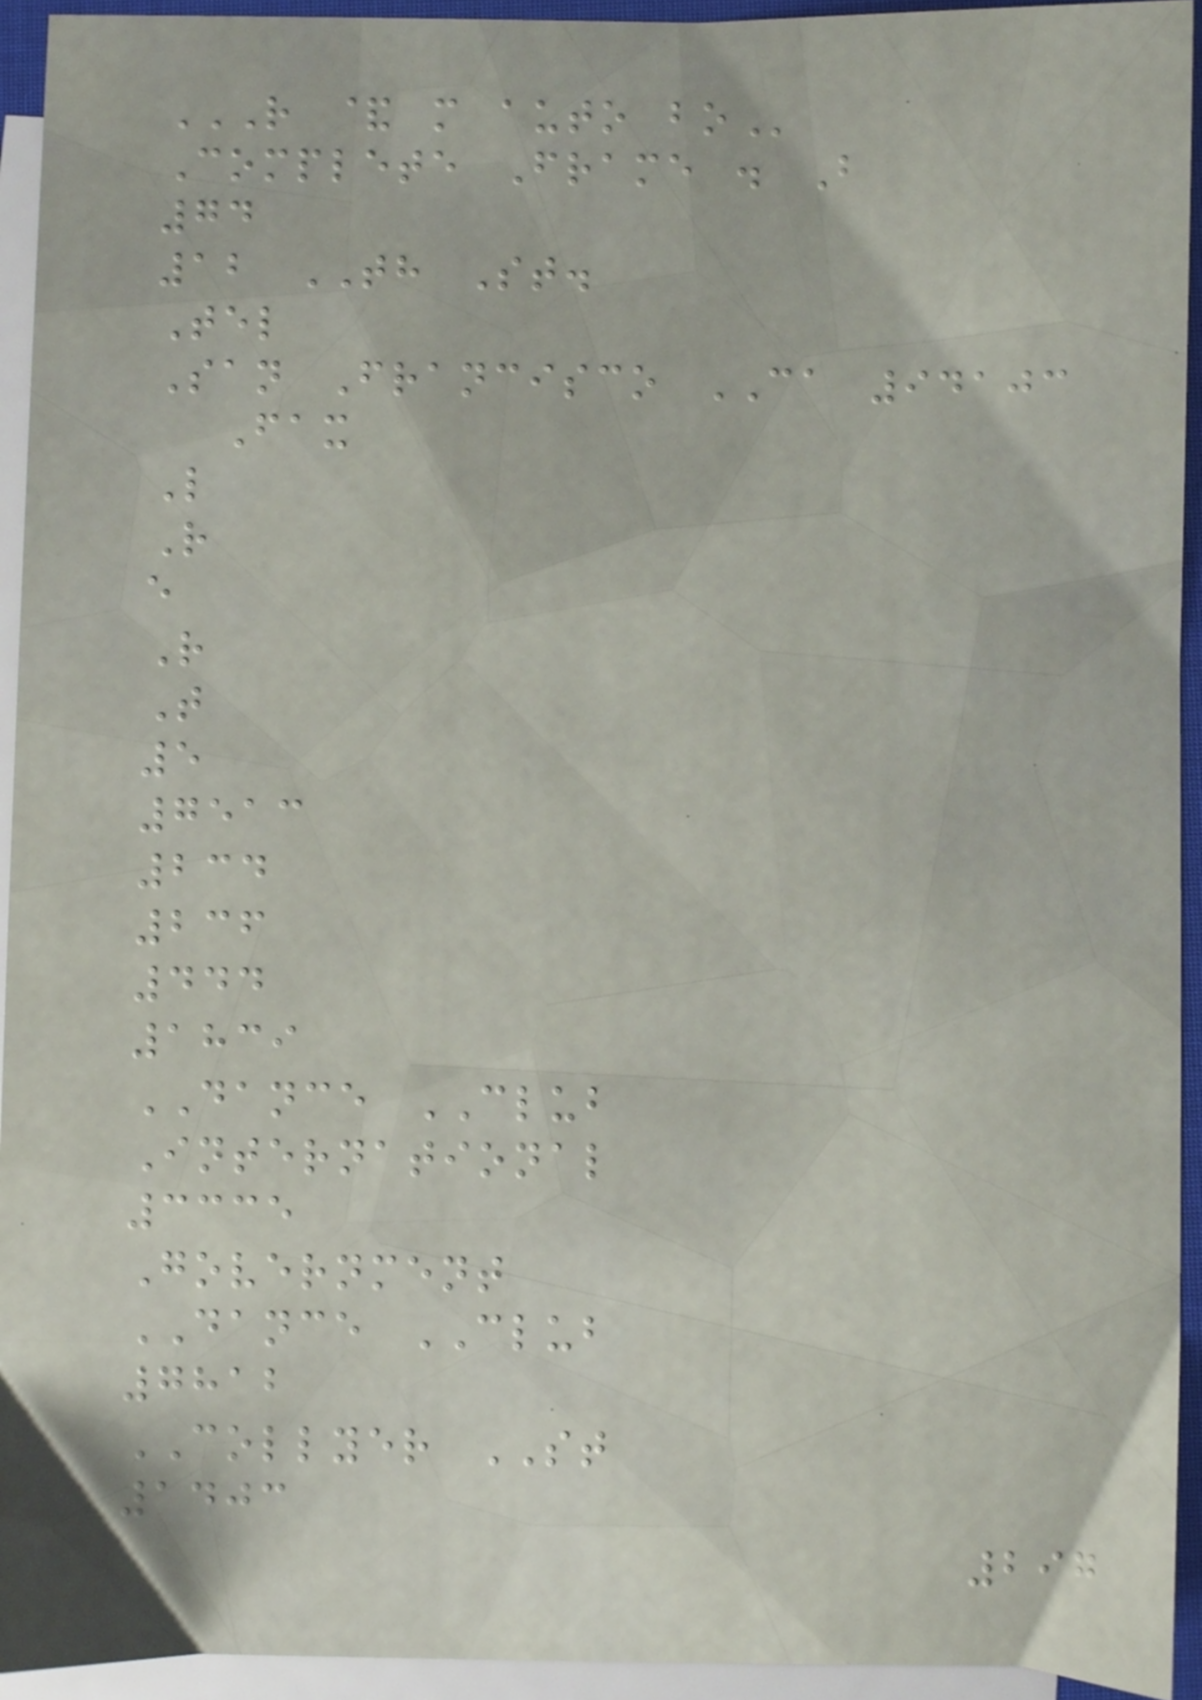R & M AUTO BO
Complete Frame . B
74
12 TH St.
Tel
San Francisco CA 94103
Fax
L
R
e
R
T
5
7513
234
236
444
1839
DANCE CLUB
International
3335
Government
DANCE CLUB
7812
COLLYER ST
1403
297
